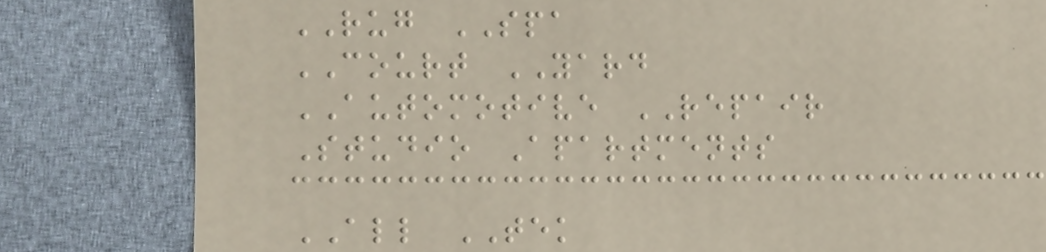RUG SPA
COURT YARD
AUTOMOTIVE REPAIR
Studio Apartments
ALL TEK
